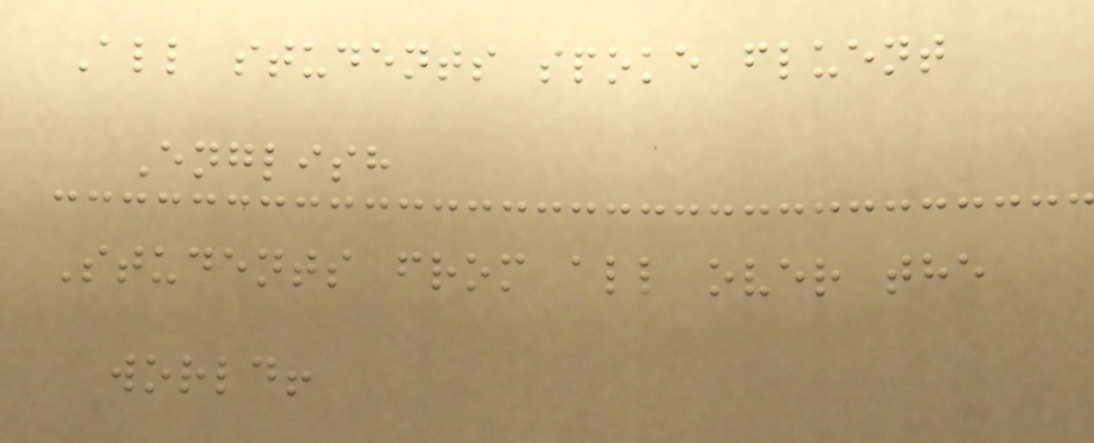All students spoke fluent
English
Students from all over the
world!
